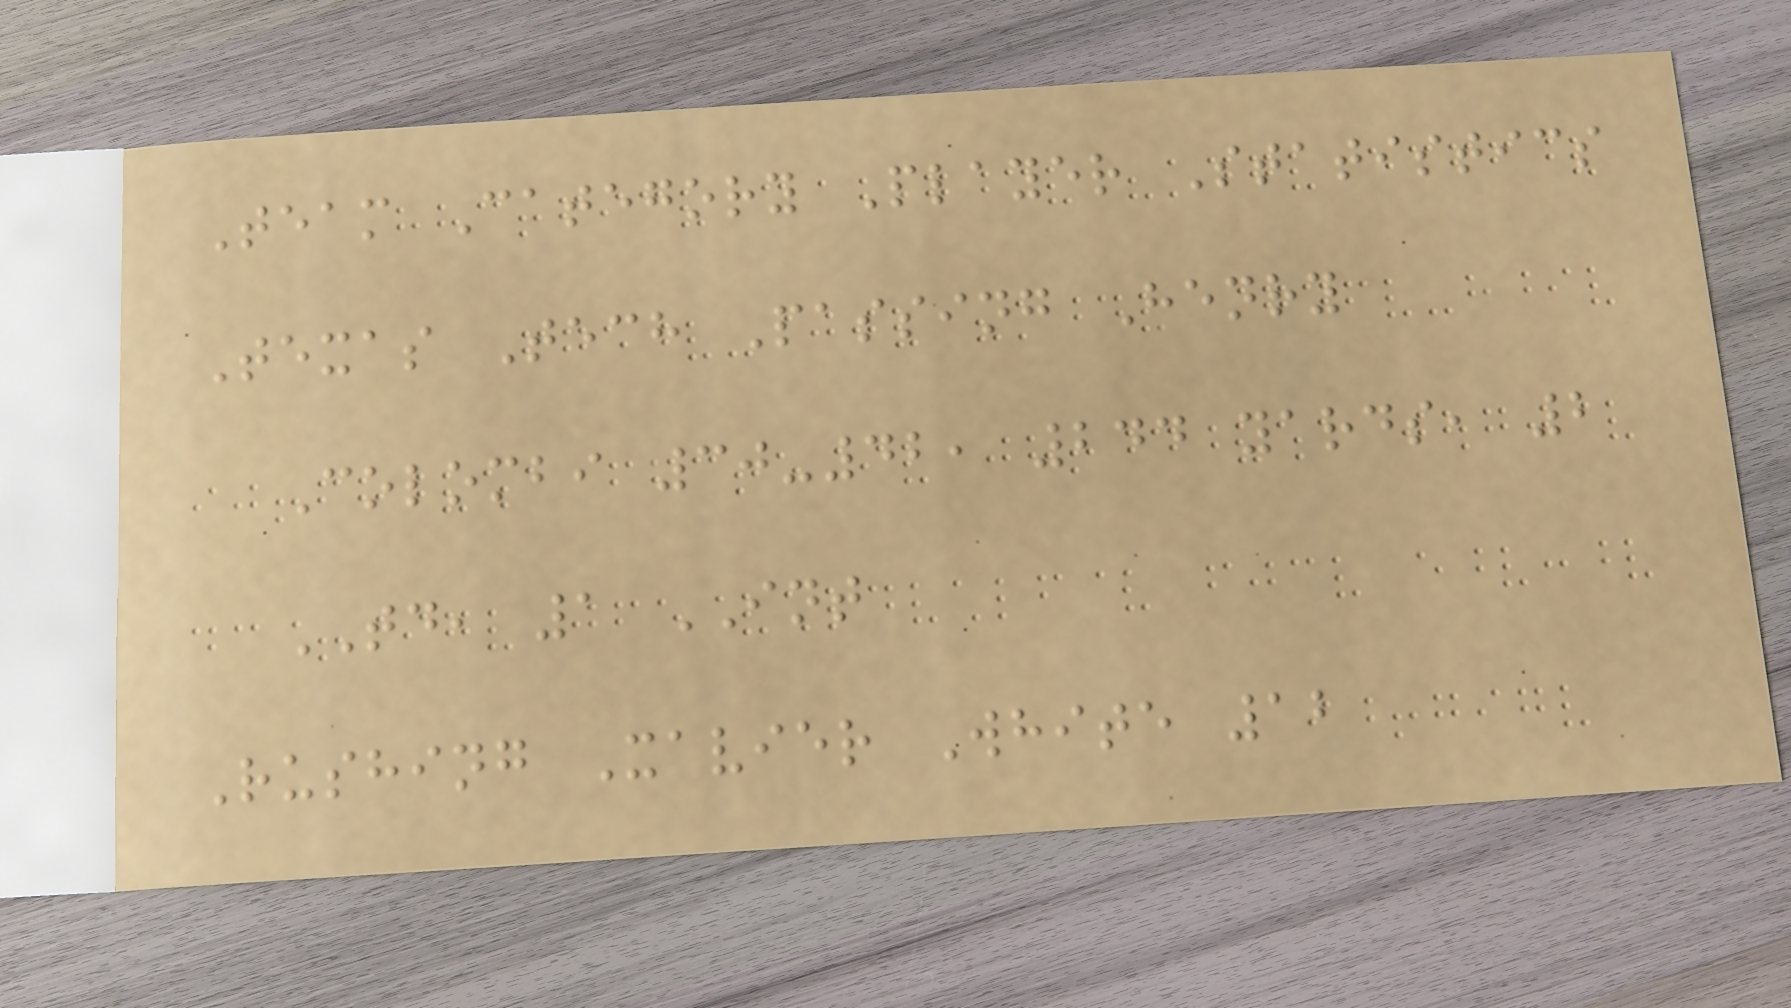Team Category Player Statistics
Texas Tech Passing Henry
Colombi 30-42, 244 yards, 2
TD, 1 INT
Rushing Xavier White 12
